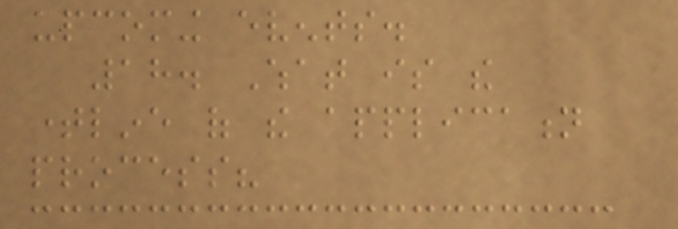upcoming events.
18. What is the
timeline of the application
process?
